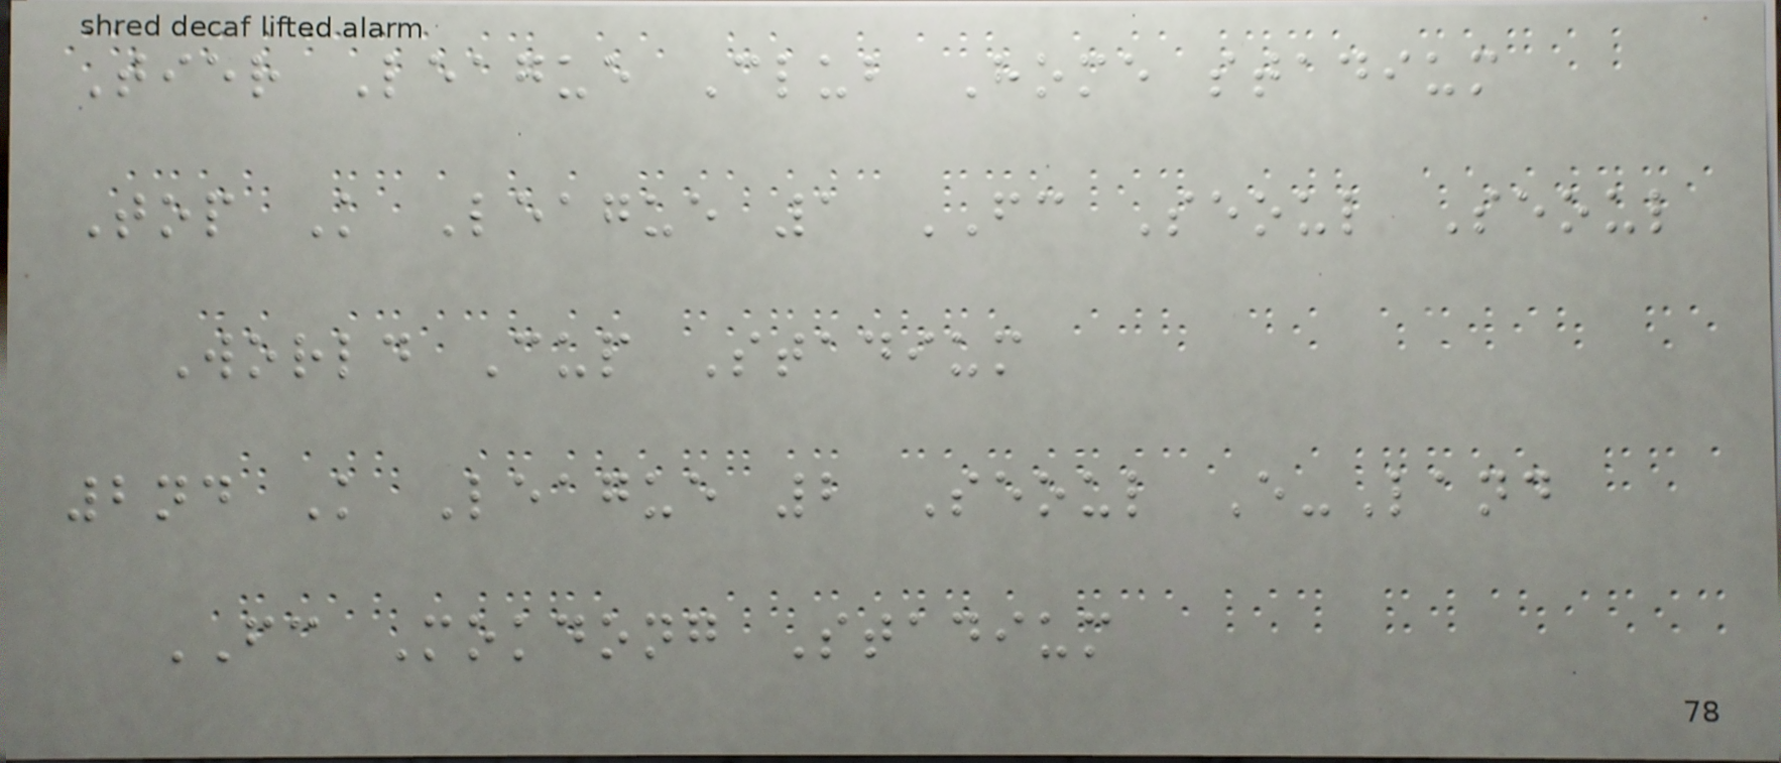Tier League Club Home stadium
Top K League 1 FC Seoul Seoul
World Cup Stadium
2nd K League 2 Seoul E-Land
FC Mokdong Stadium
